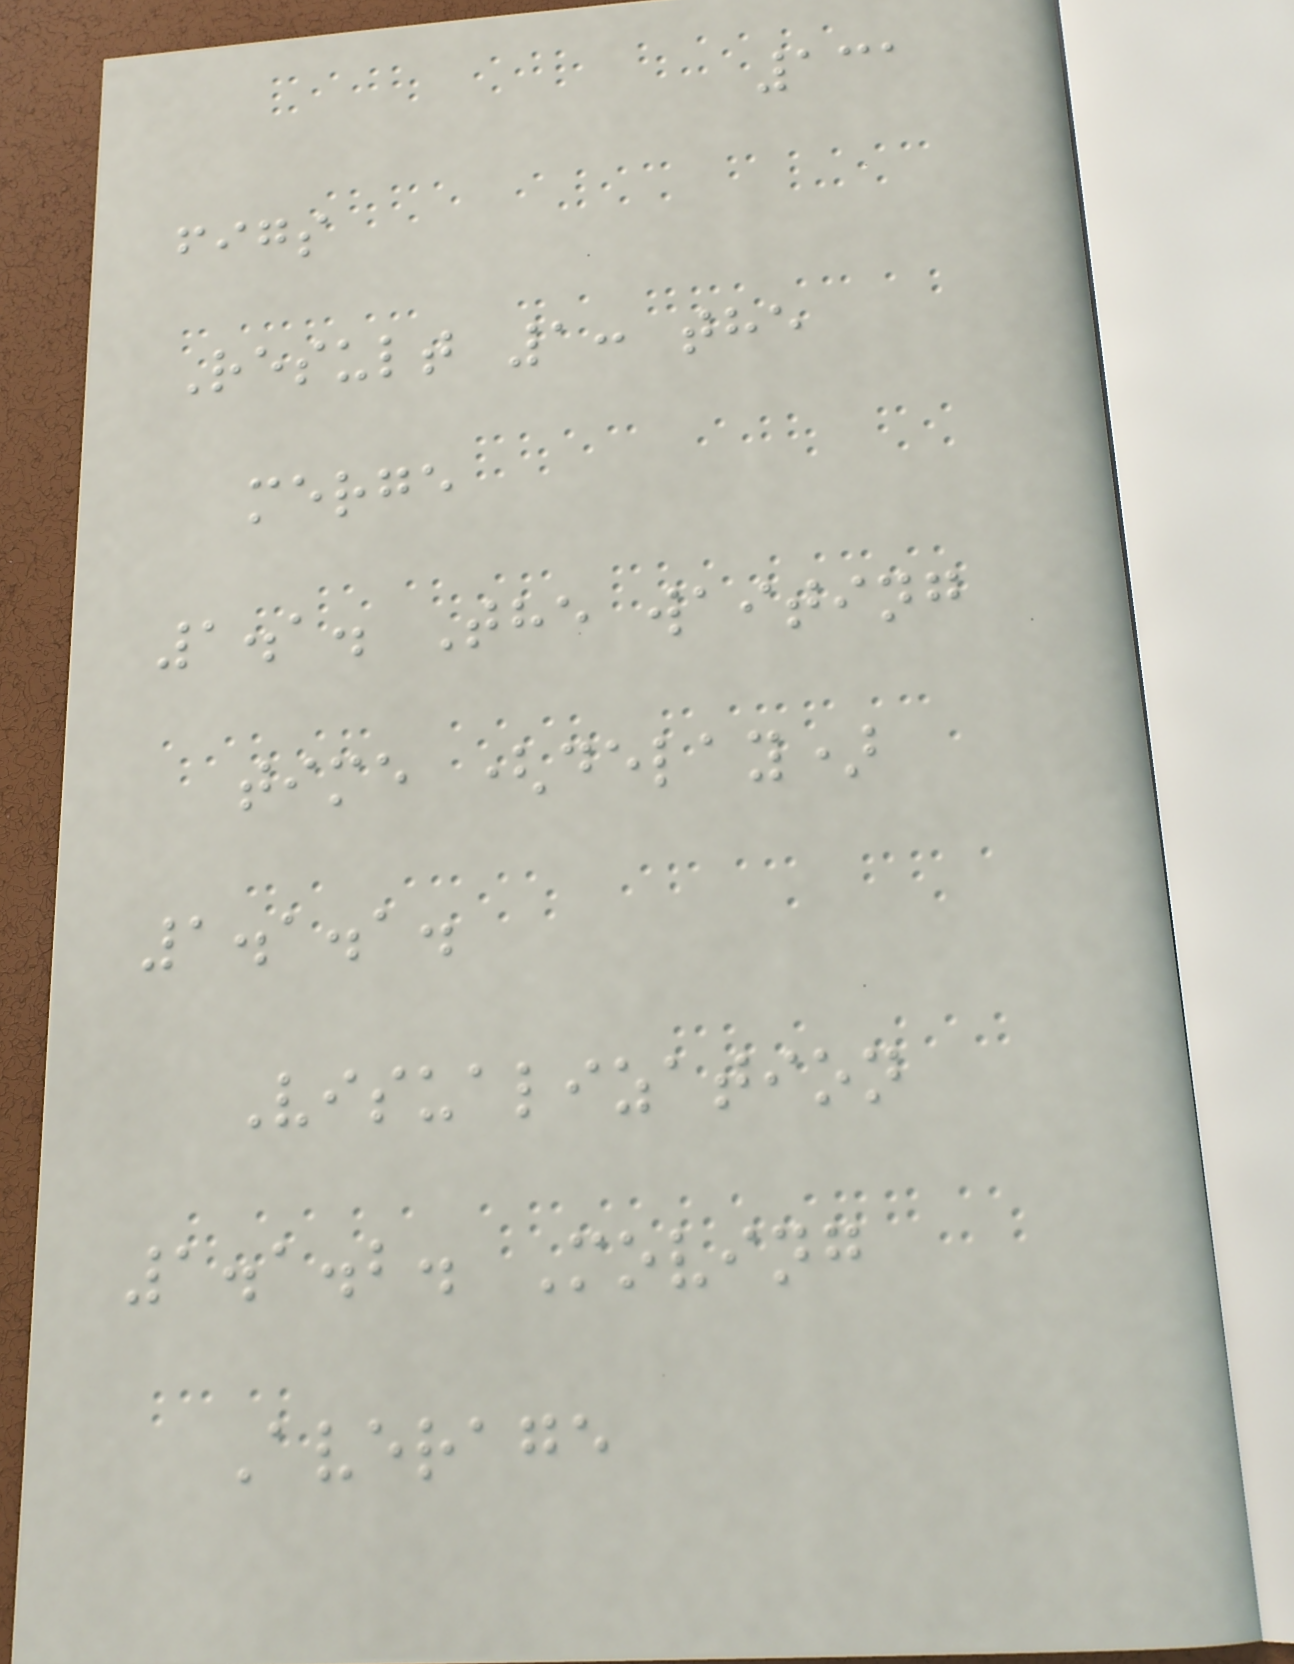131
figs
Result 1: the
merge
1.1. The waiting
time (delay)
1.1.1.
Visualization
1.1.2. Moving
Average
